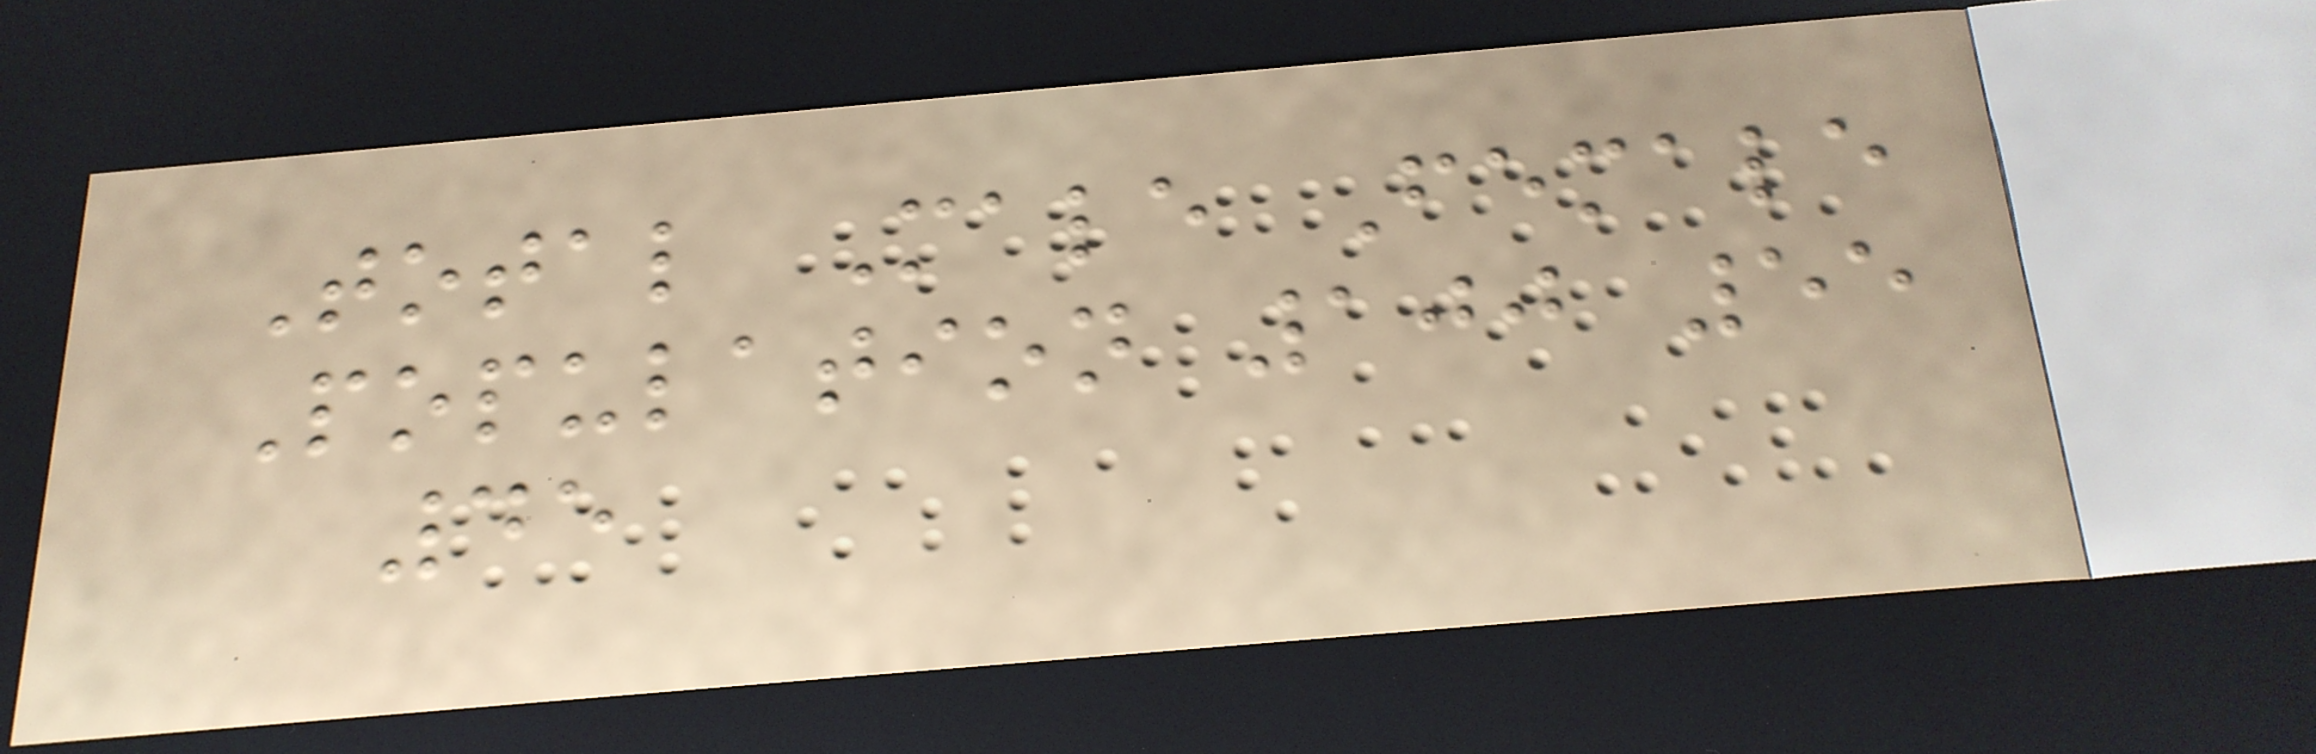Total Male Female
Population 100 55
45
